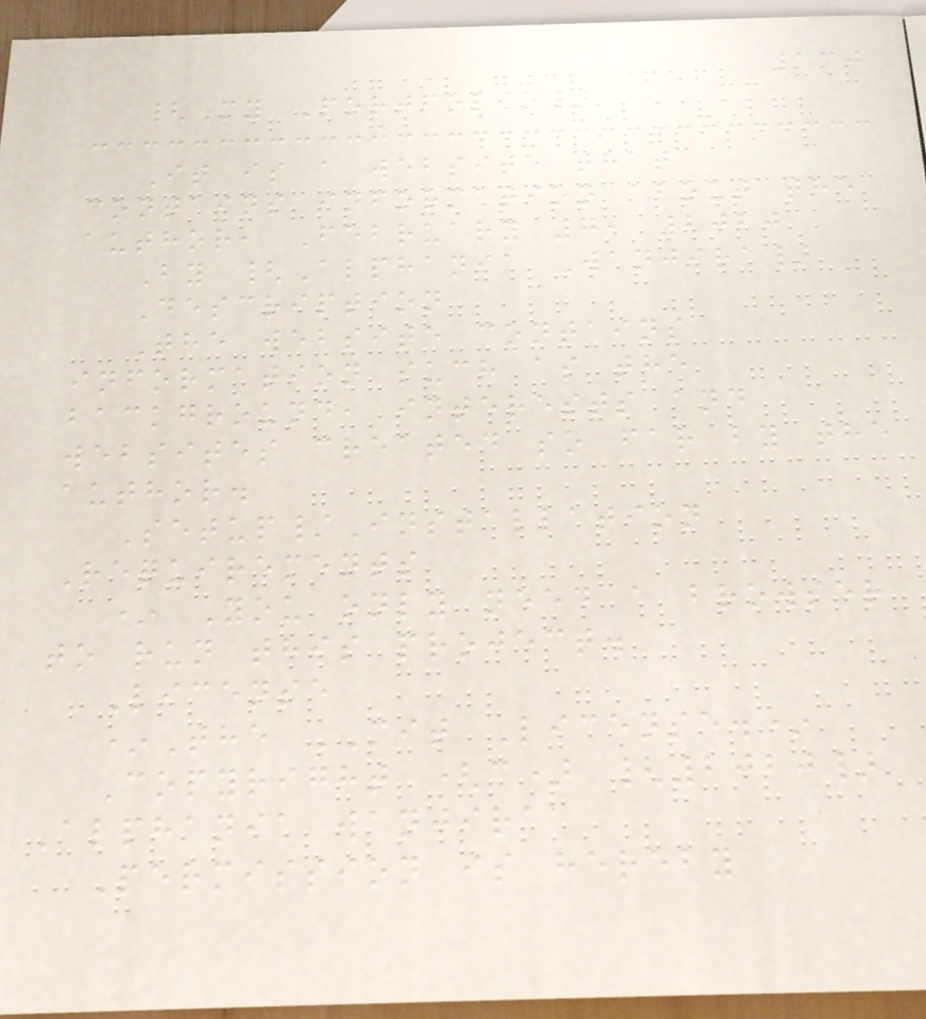130
{My Portfolio}
It is a website that
contains information about the
author, February 7, 2020
By {Alphania Wanjira}
Description
The website contains
information such as the
background, interests and
websites created so far by the
author.
Setup/Installation
Requirements
* You only need a browser
to run this project.
License
*The MIT License.*
Copyright (c) {2020}
Alphania wanjira
Permission is hereby
